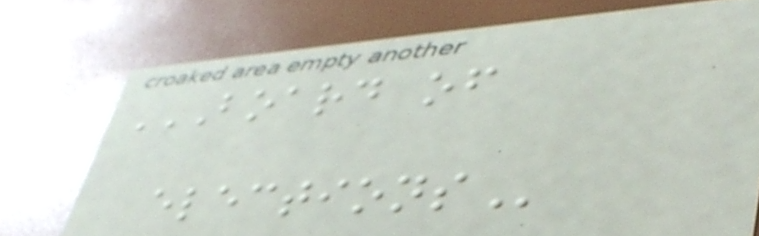BOARD OF
ELECTIONS
